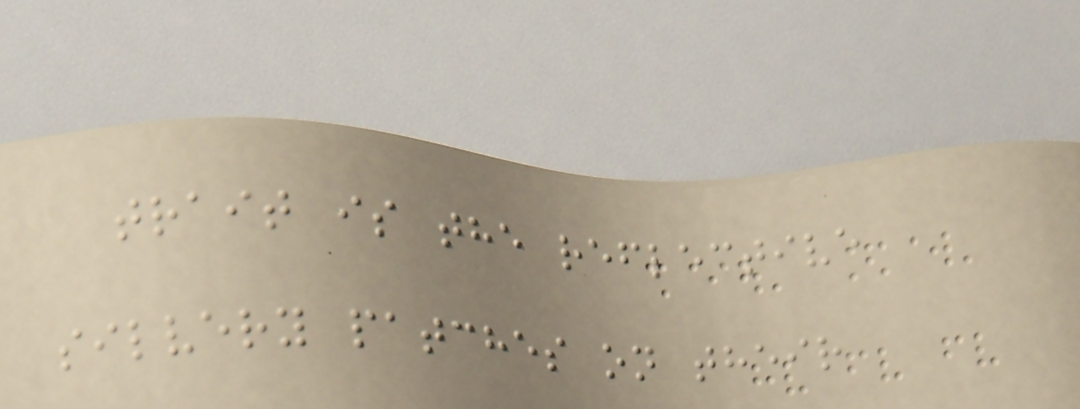trait is the reflective
silvery patches on their
